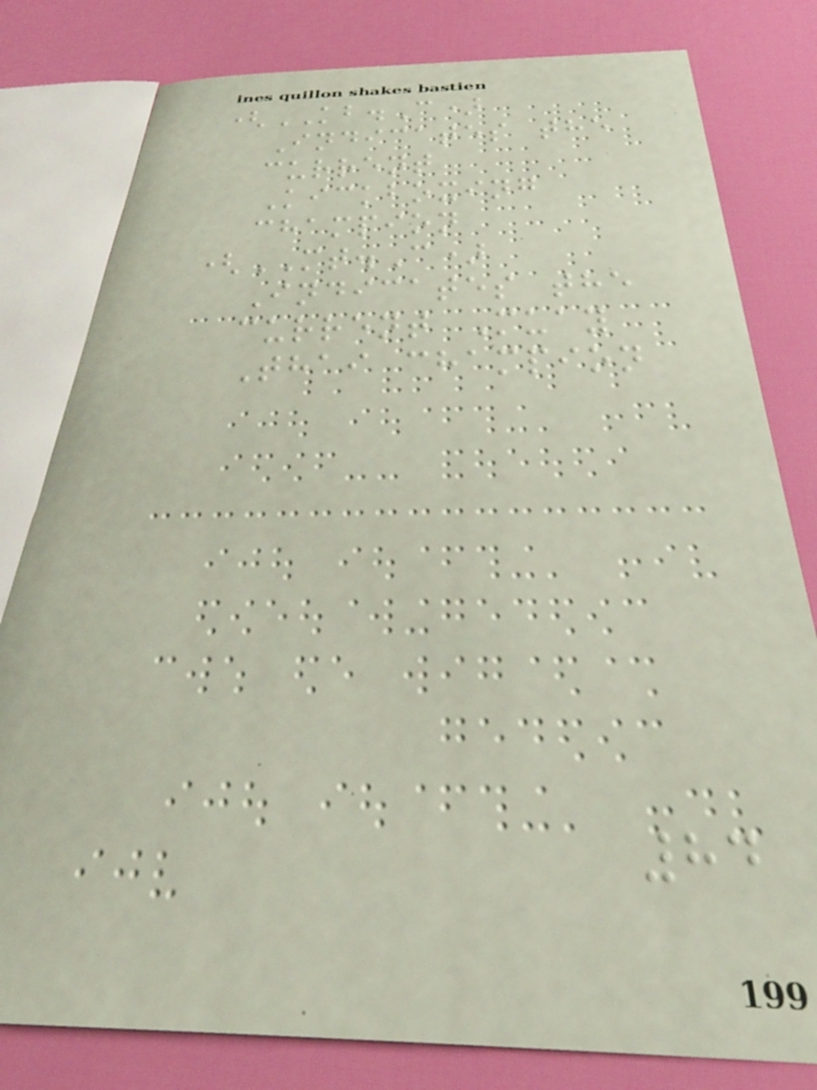(KB.C)
Indicates the
current
Kickboxing
champion
(MT.C)
Indicates the
current Muay
Thai champion
84
